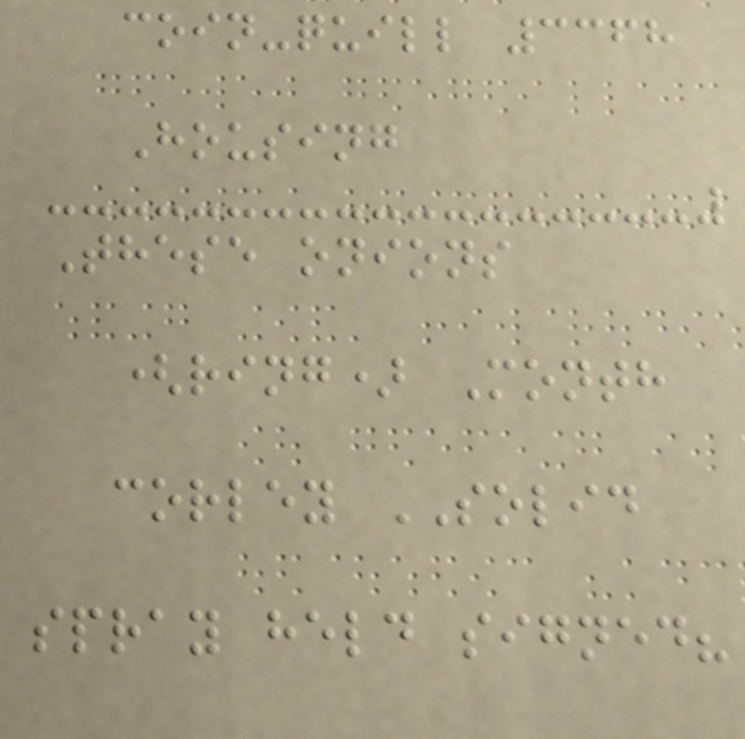coin-quill 3368
Housing
These onions
(ring) Month
corley SOLID
spray held signed?
